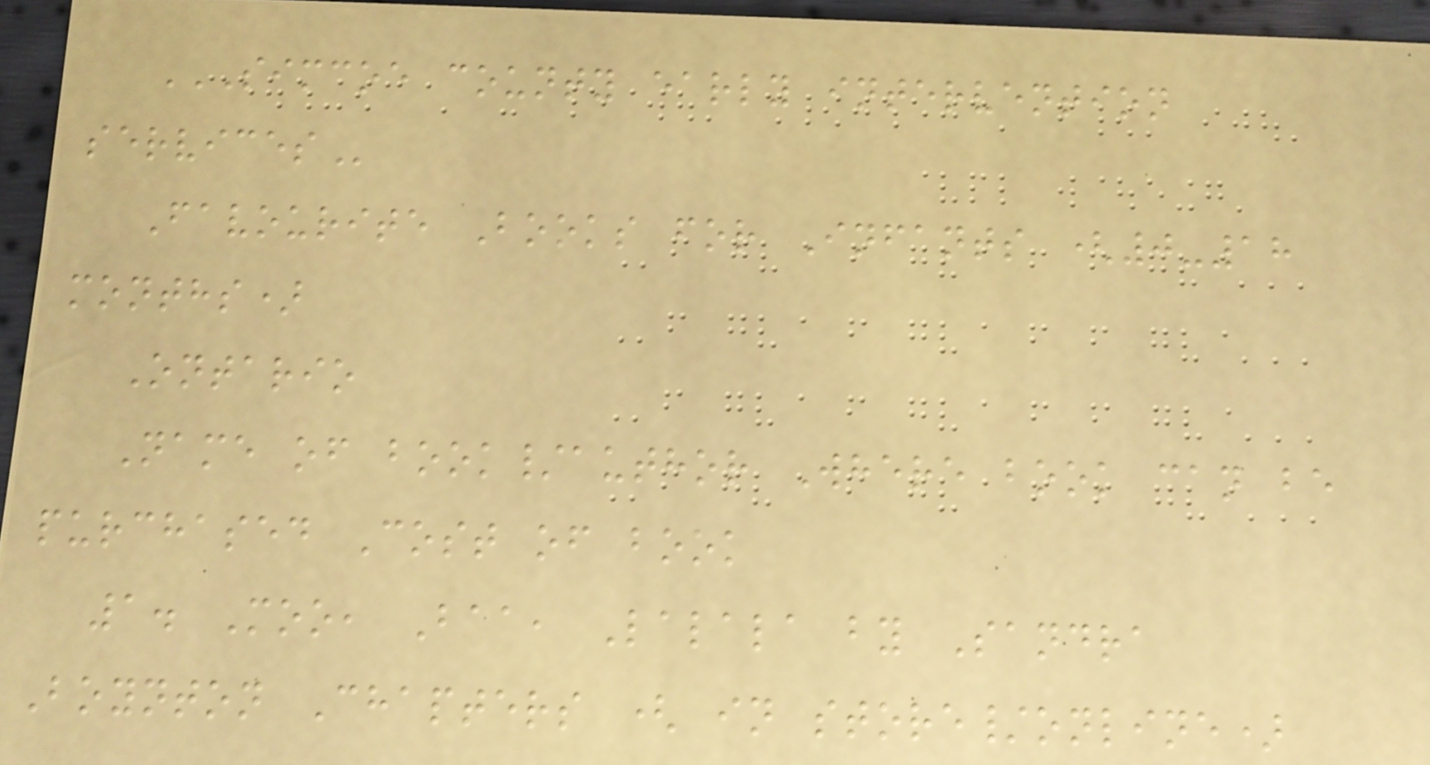SIMCOE COUNTY EARLY INTERVENTION
SERVICES
Favourite Books for Infants (0-18
months)
Ontario
Name of book/author Where book can be
purchased Cost of book
1. Moo, Baa, Lalala by Sandra
Boynton Chapters ( in store/online)
